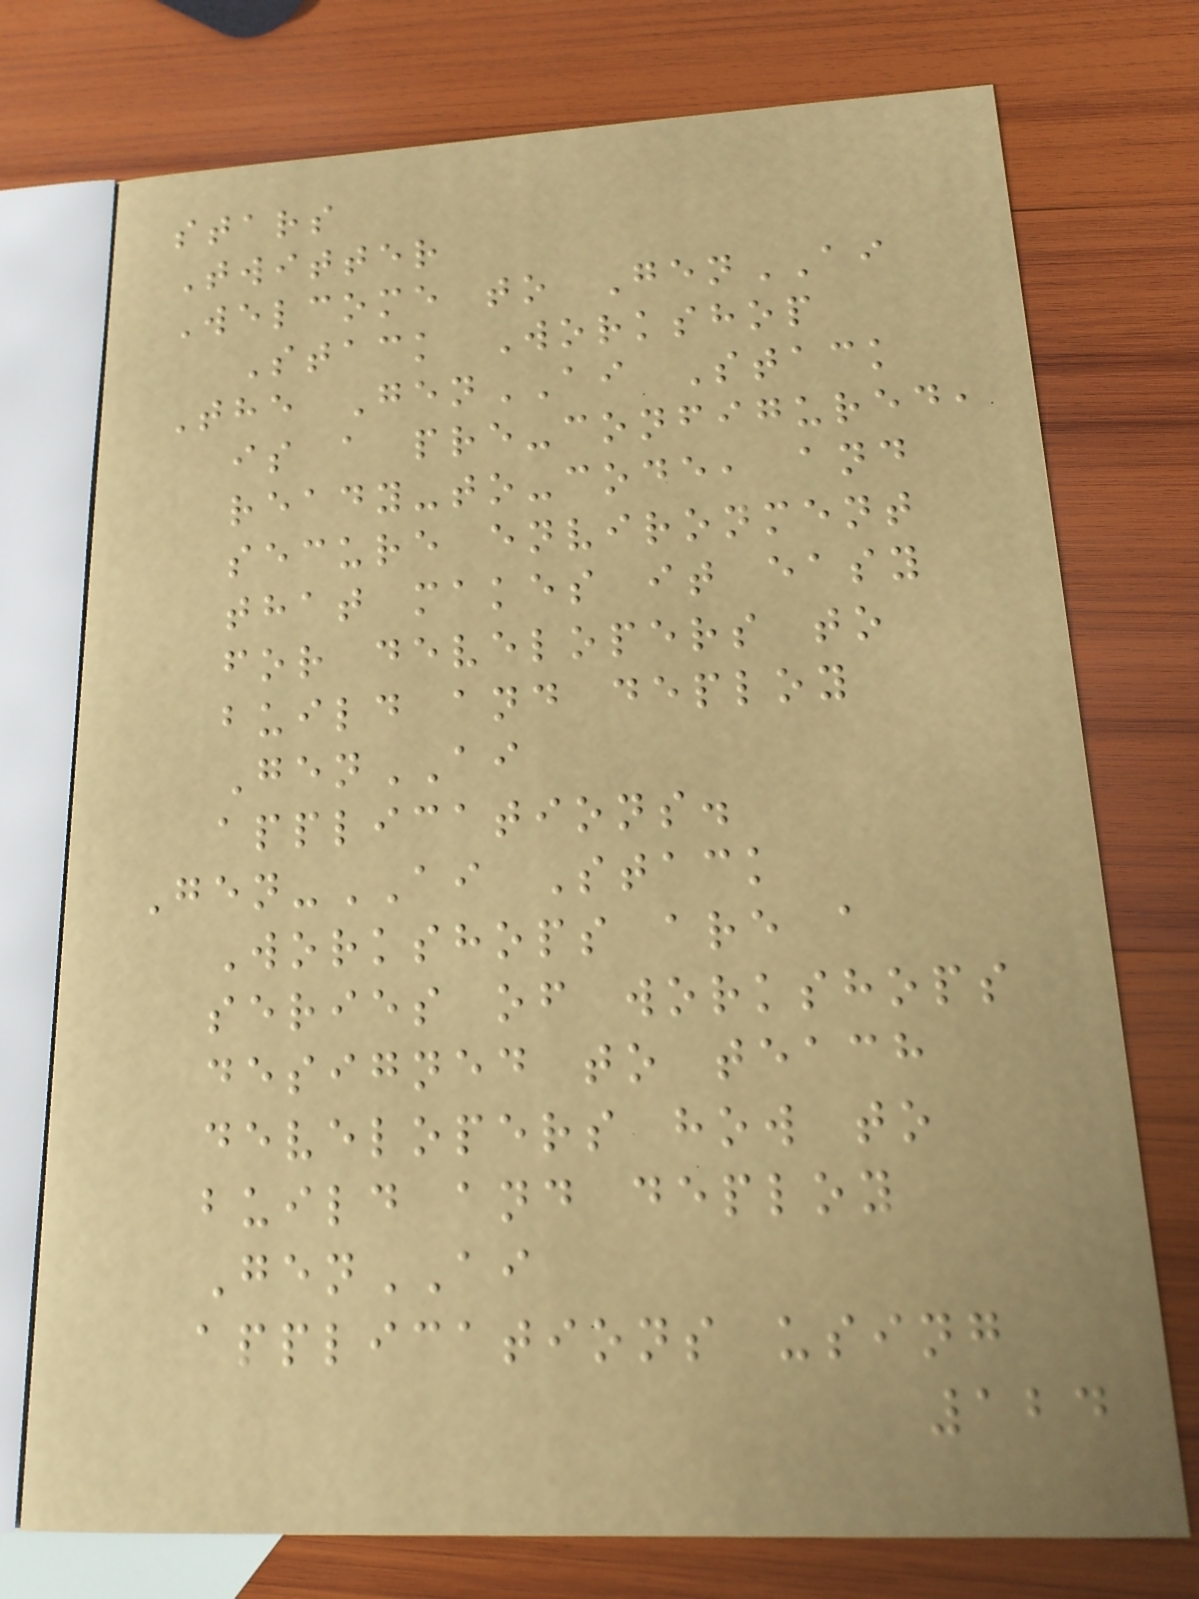stars
Twitter
Welcome to GenAI
Stack Workshop
The GenAI Stack
is a pre-configured,
ready-to-code, and
secure environment
that makes it easy
for developers to
build and deploy
GenAI
applications.
Gen-AI Stack
Workshops are a
series of workshops
designed to teach
developers how to
build and deploy
GenAI
applications using
124
